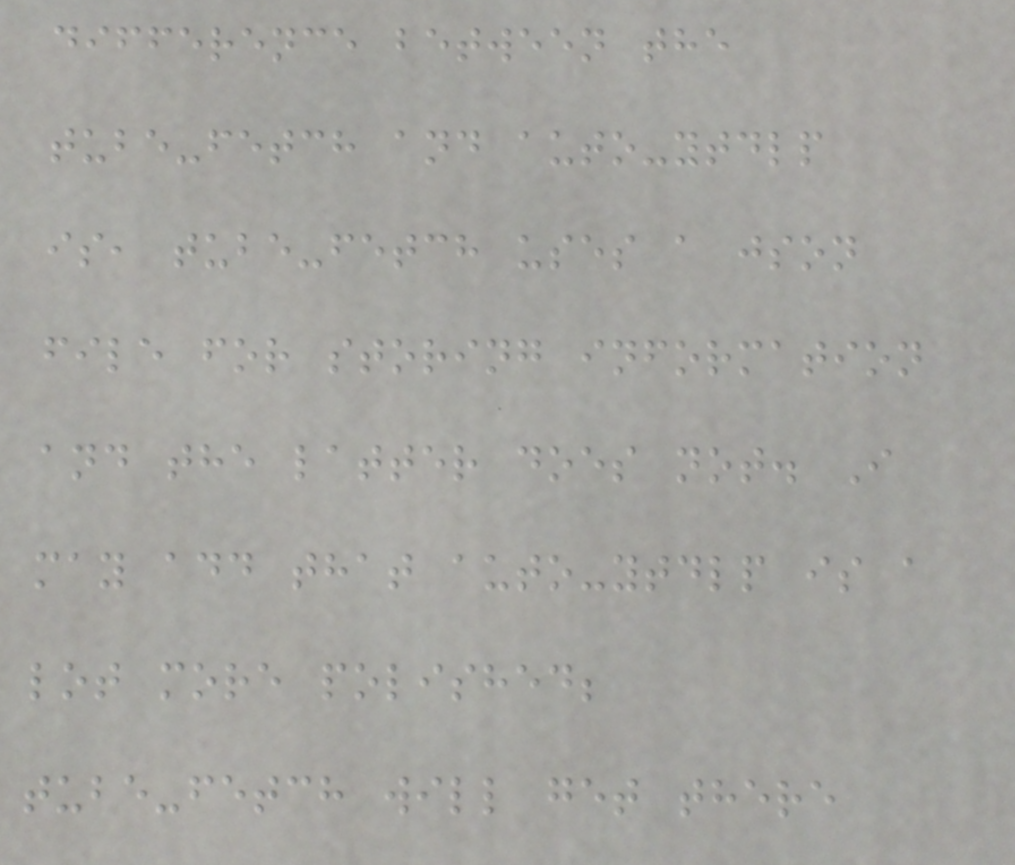difference between the
tube-fetch and auto-ytdlp
is, tube-fetch uses a json
file for storing information
and the latter does not. I
may add that auto-ytdlp is a
lot more polished;
tube-fetch will get there
